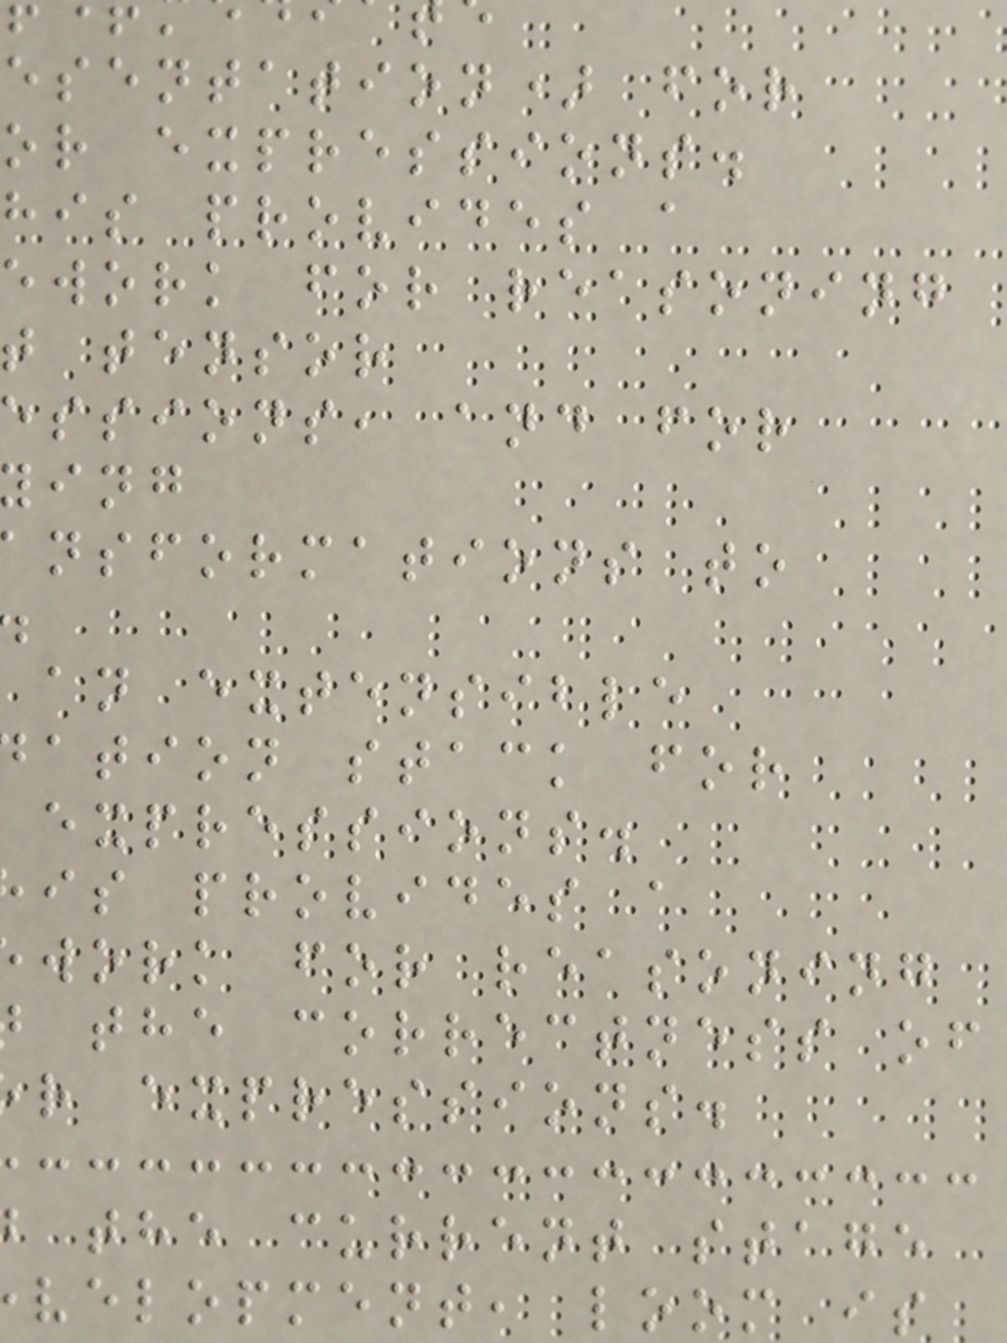esentation) for
or expressions.
his provides a
ework for reasoning
t tensor
essions, and for
nsformations to
an extensible
ation stack for
expressions.
is provides a
work for reasoning
the correctness of
r expressions.
the current stage
velopment, loom is
